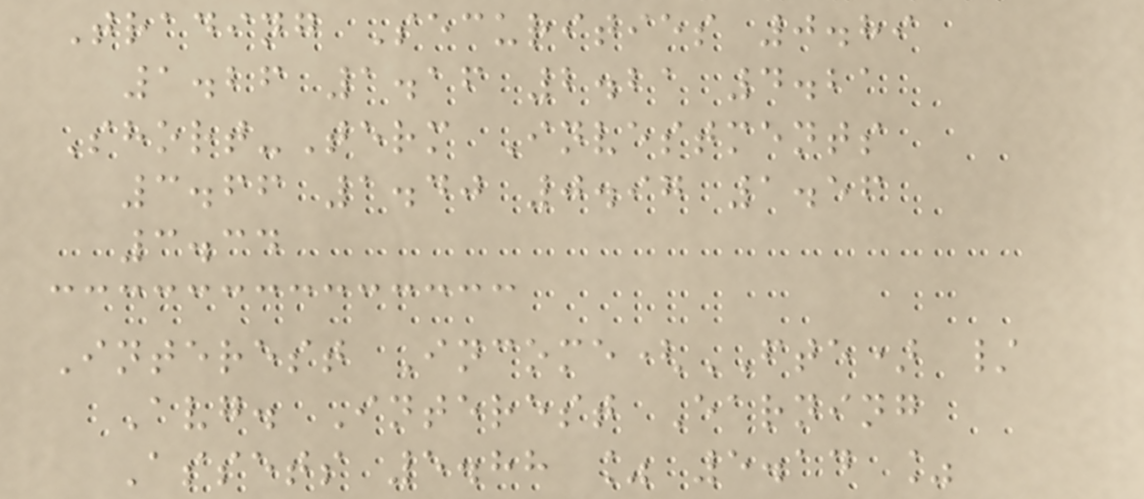Trading Securities 0.89
1.26 1.16 2.21 4.21
Short-Term Investments
3.66 1.40 0.97 1.56
3.34
Interest Income(FTE) /
Avg. Interest Earning
Assets 5.88 % 5.14 %
